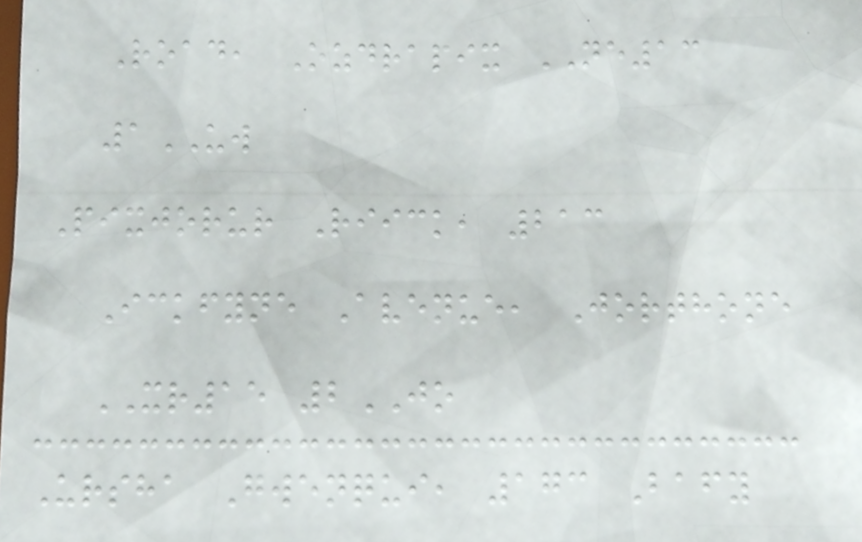Road, Ozdrapix NE13
1UW
Pixjorur Riick, 213
Ickfyne Avenue, Jorthone
XR15 2JO
Ursha Gwenqui, 173 Bafy
